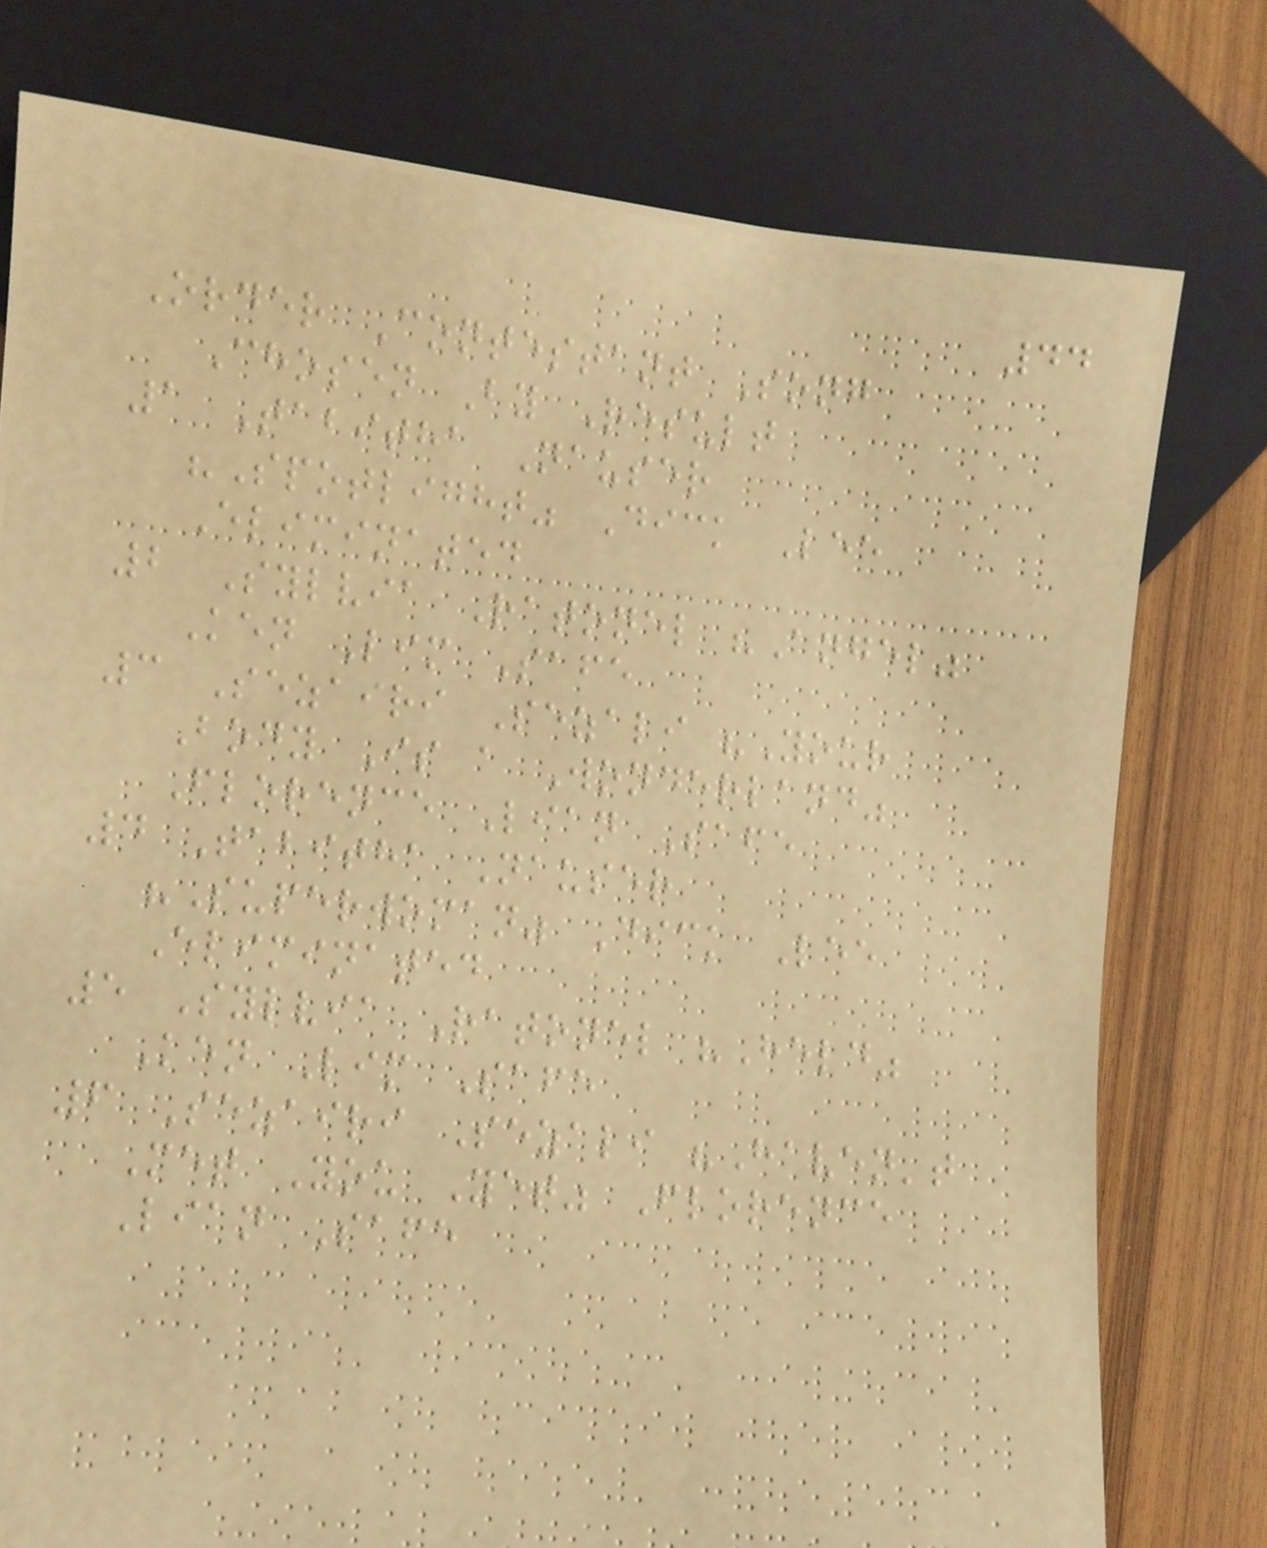44
Order Contestant Song
Chosen By Result
1 Tabitha Nauser
"Spotlight" Dick Lee
Eliminated
2 Sylvia Ratonel "Angel"
Ken Lim Safe
3 Sezairi Sezali "Your
Body Is a Wonderland"
Florence Lian Safe
4 Tabitha Nauser
"Superwoman" Dick Lee
Eliminated
5 Sylvia Ratonel "Held"
Ken Lim Safe
6 Sezairi Sezali "Haven't
Met You Yet" Florence
Lian Safe
